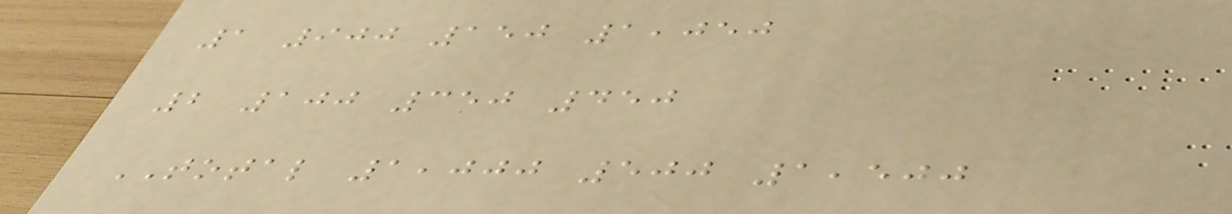1 900 150 1,050
2 100 350 450
TOTAL 1,000 500 1,500
